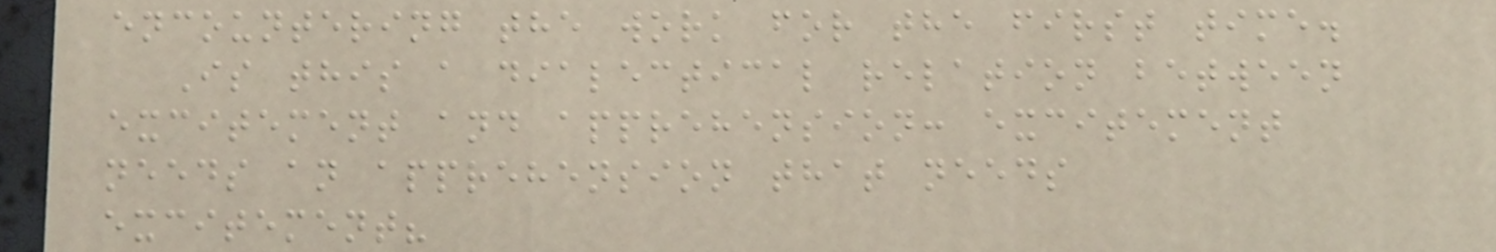encountering the work for the first time.
Is this a dialectical relation between
excitement and apprehension: excitement
needs an apprehension that needs
excitement?
